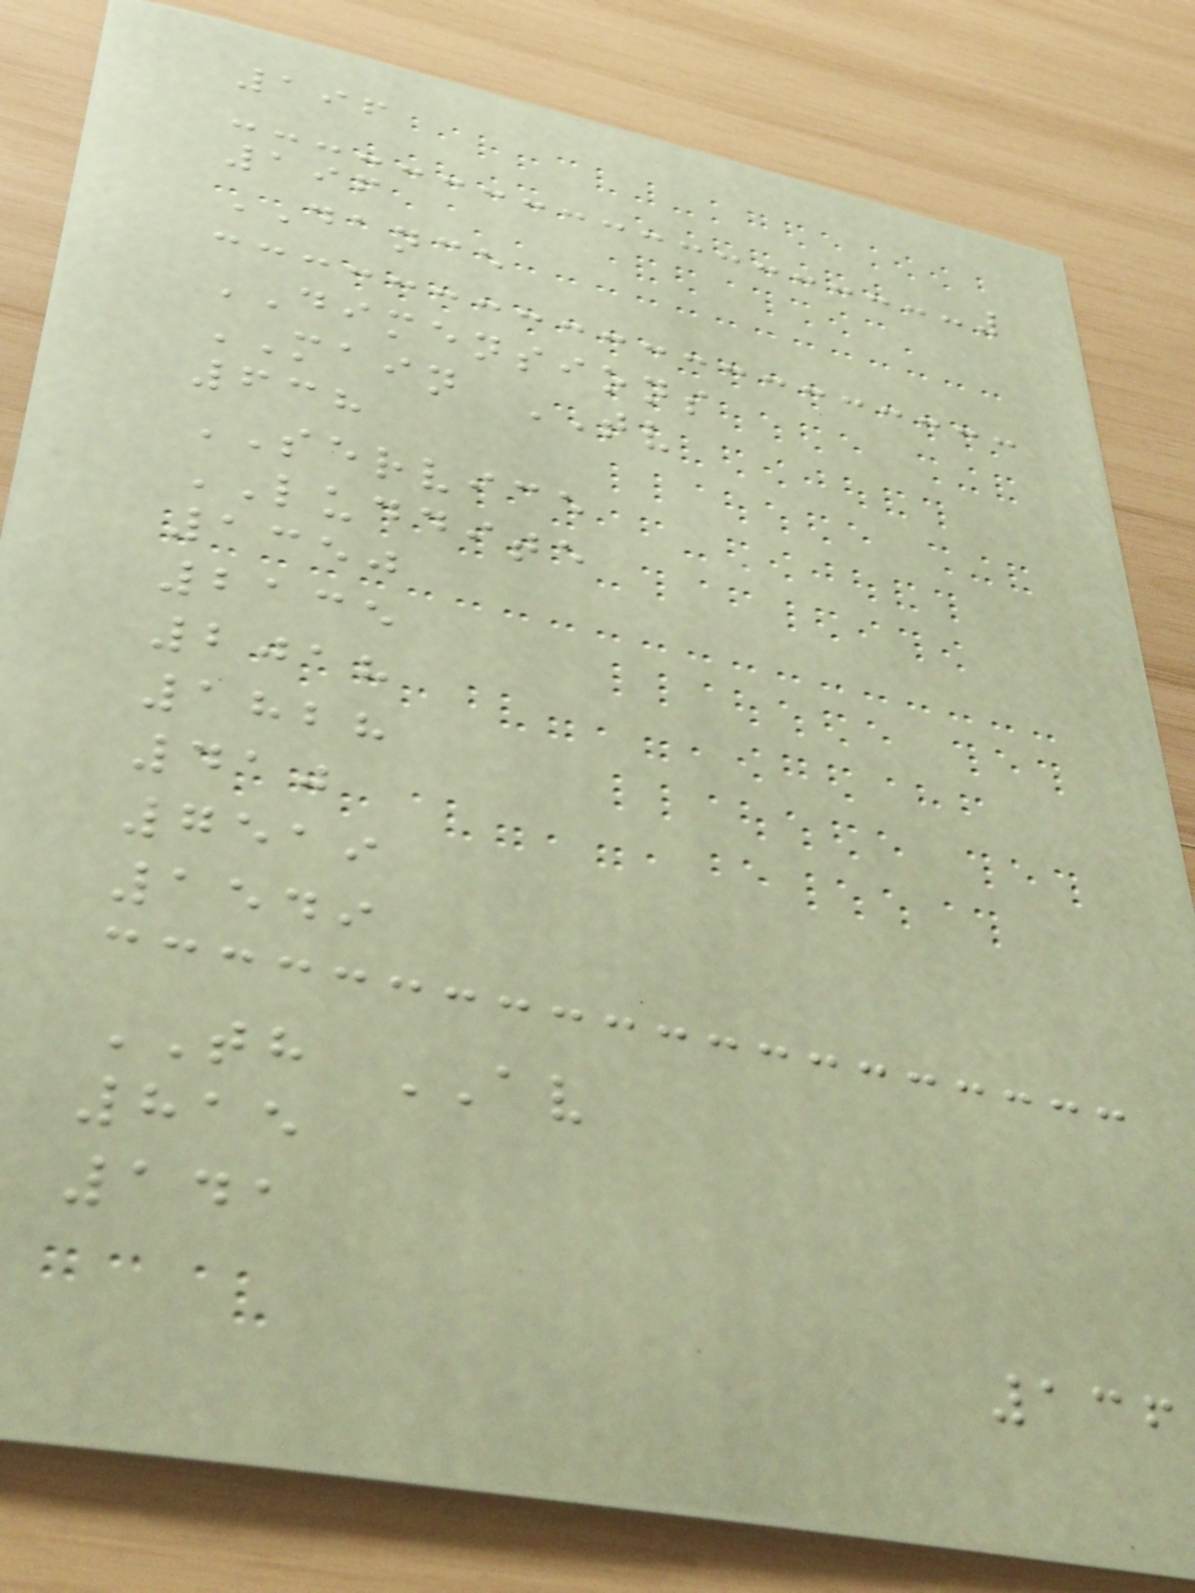196
196
DANCE
DIMENSIONS
MAIN TV
638
SERVICE
LUDDITE
1350
2135
2018
1828
410
7519
1549
TH AV
815
141
136
